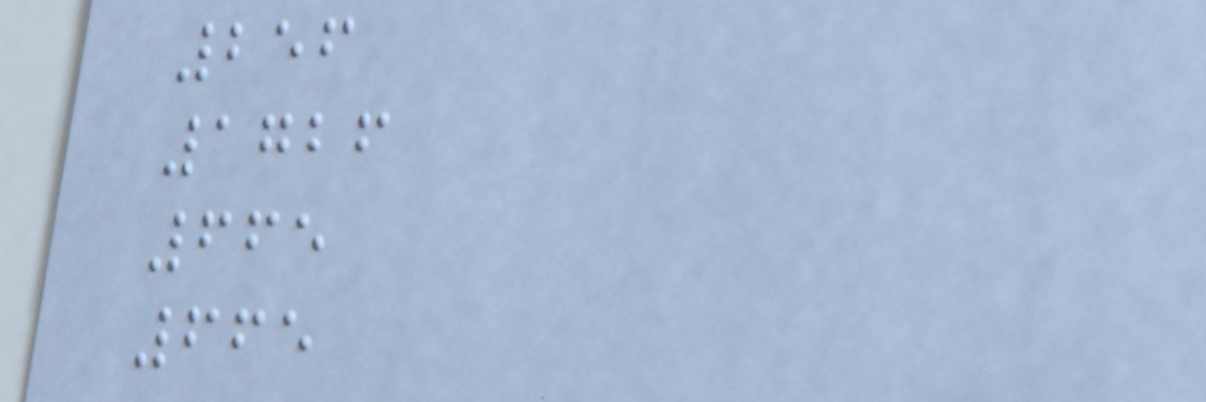256
1726
665
665
